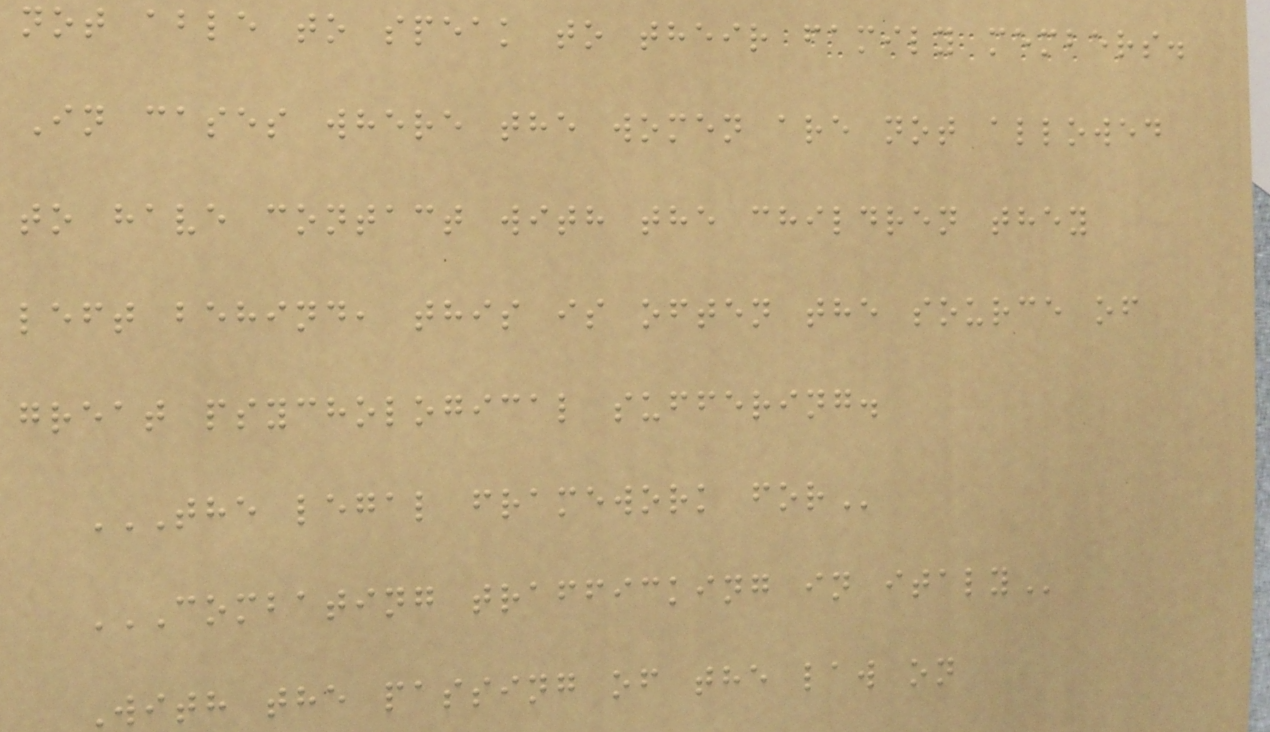not able to speak to their family members.
In cases where the women are not allowed
to have contact with the children they
left behind, this is often the source of
great psychological suffering.
THE LEGAL FRAMEWORK FOR
COMBATING TRAFFICKING IN ITALY
With the passing of the law on
